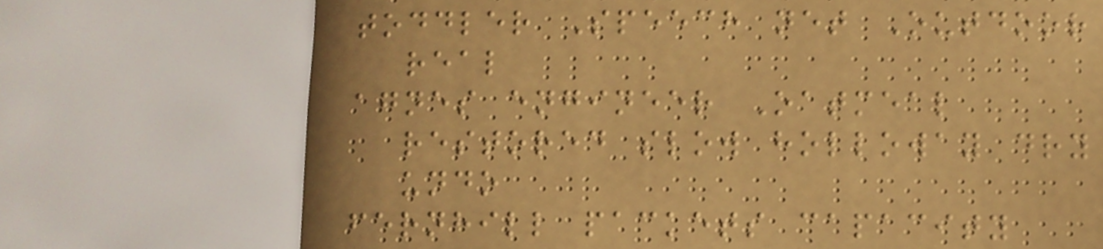toddler Speech net Outdoor
real
agnes engineer Oatmeal
restored slow holloway dry
undo
fernhill packets capacity
